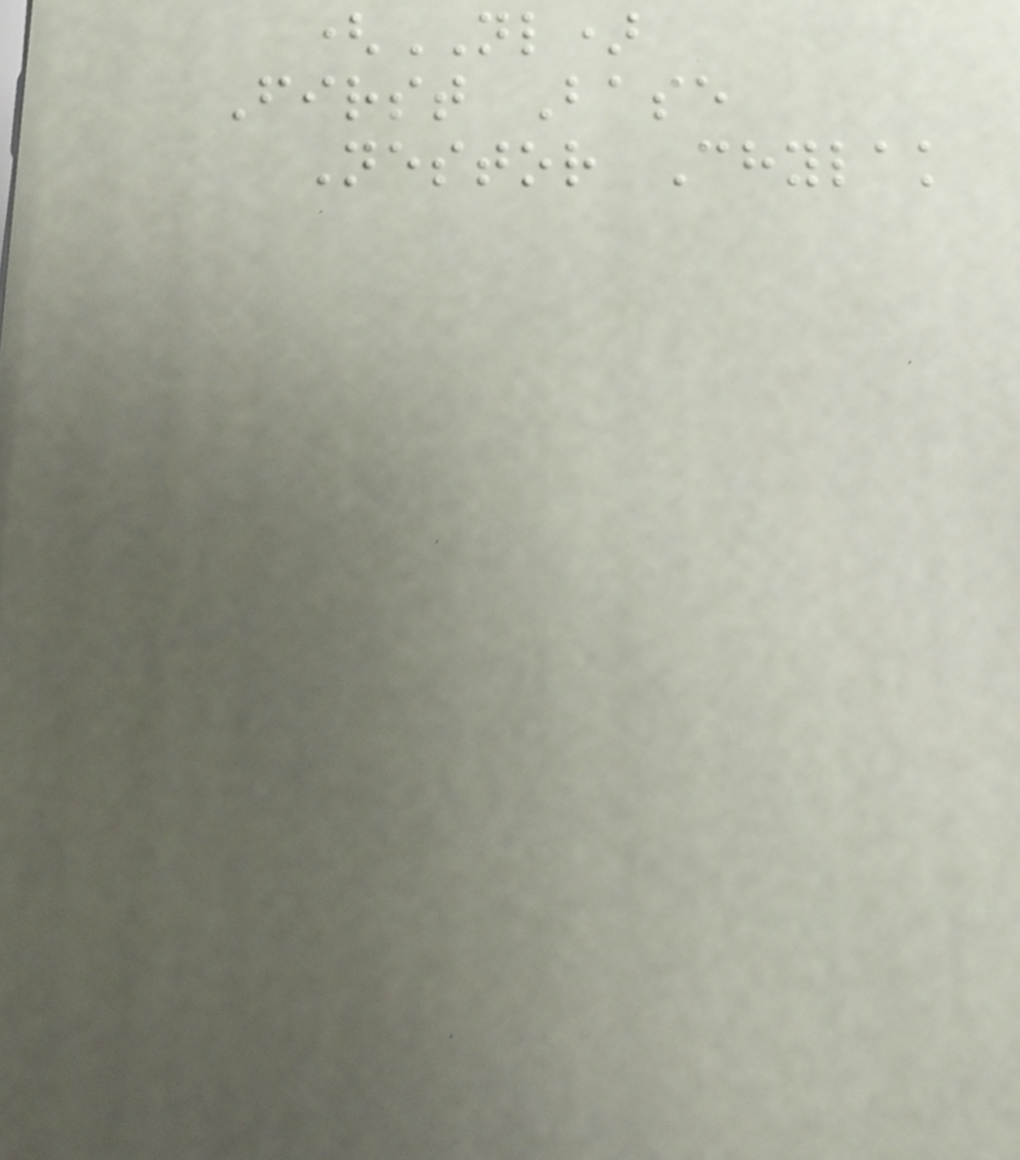(NL)
First Base
Nestor Chylak
